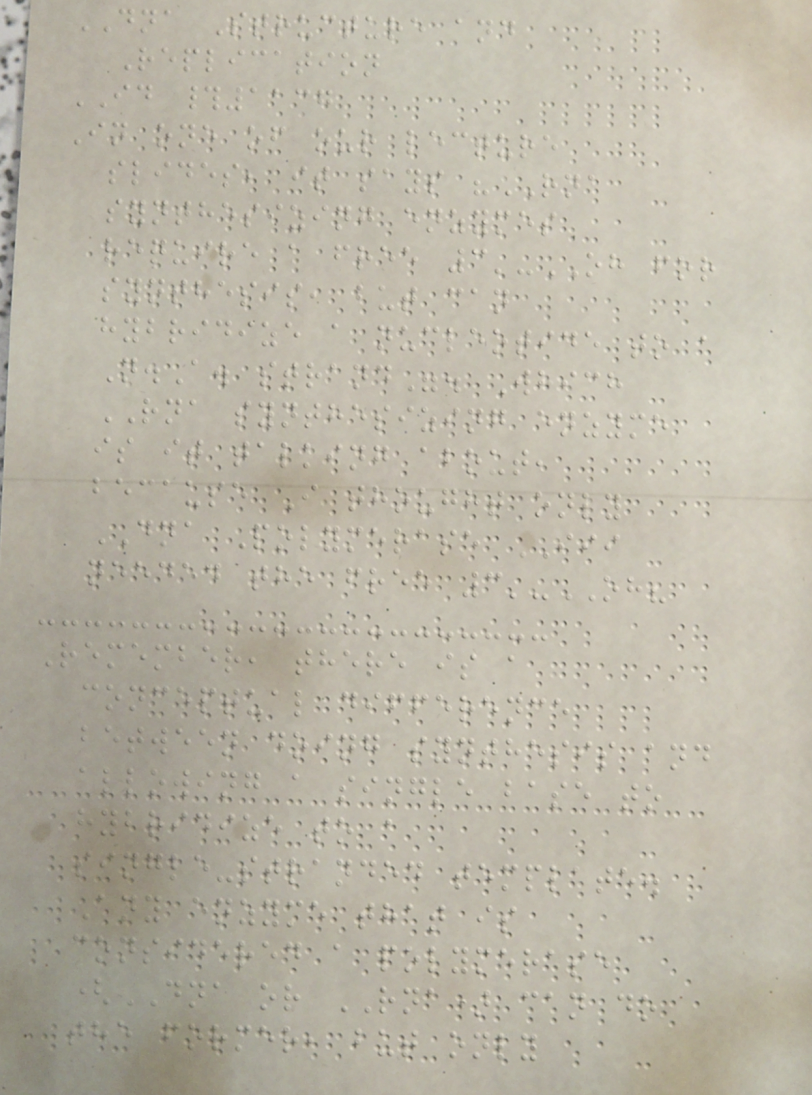DNA Structure and
Replication
ID #1137
In one of our lecture
slides, it says "RNA
synthesizing enzymes
require a free 3'-OH for
synthesis, but can
hybridize a nucleotide to a
N.A. strand". Which
RNA synthesizing enzyme
is it talking about,
because I thought only
DNA Polymerase III
needed the free 3'-OH?
Remember, there is a
conceptual difference
between doing synthesis and
allowing a single base to
hybridize to a
single-stranded template.
Any enzyme that is
considered a polymerase
(DNA or RNA) can do
the former, but only
